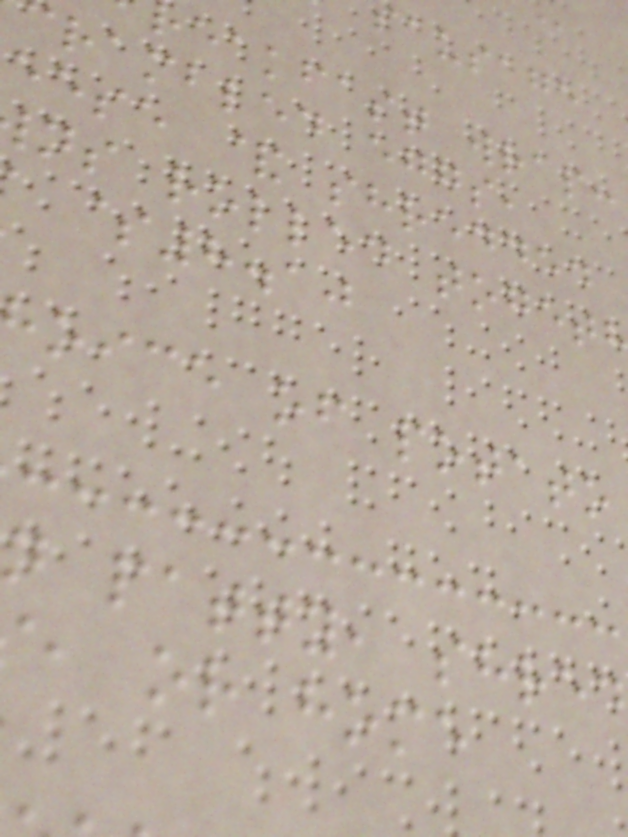rambled eggs,
eese & shredded
ns rolled toget
$8.10
oice of potato
n patty, shred
, or home
